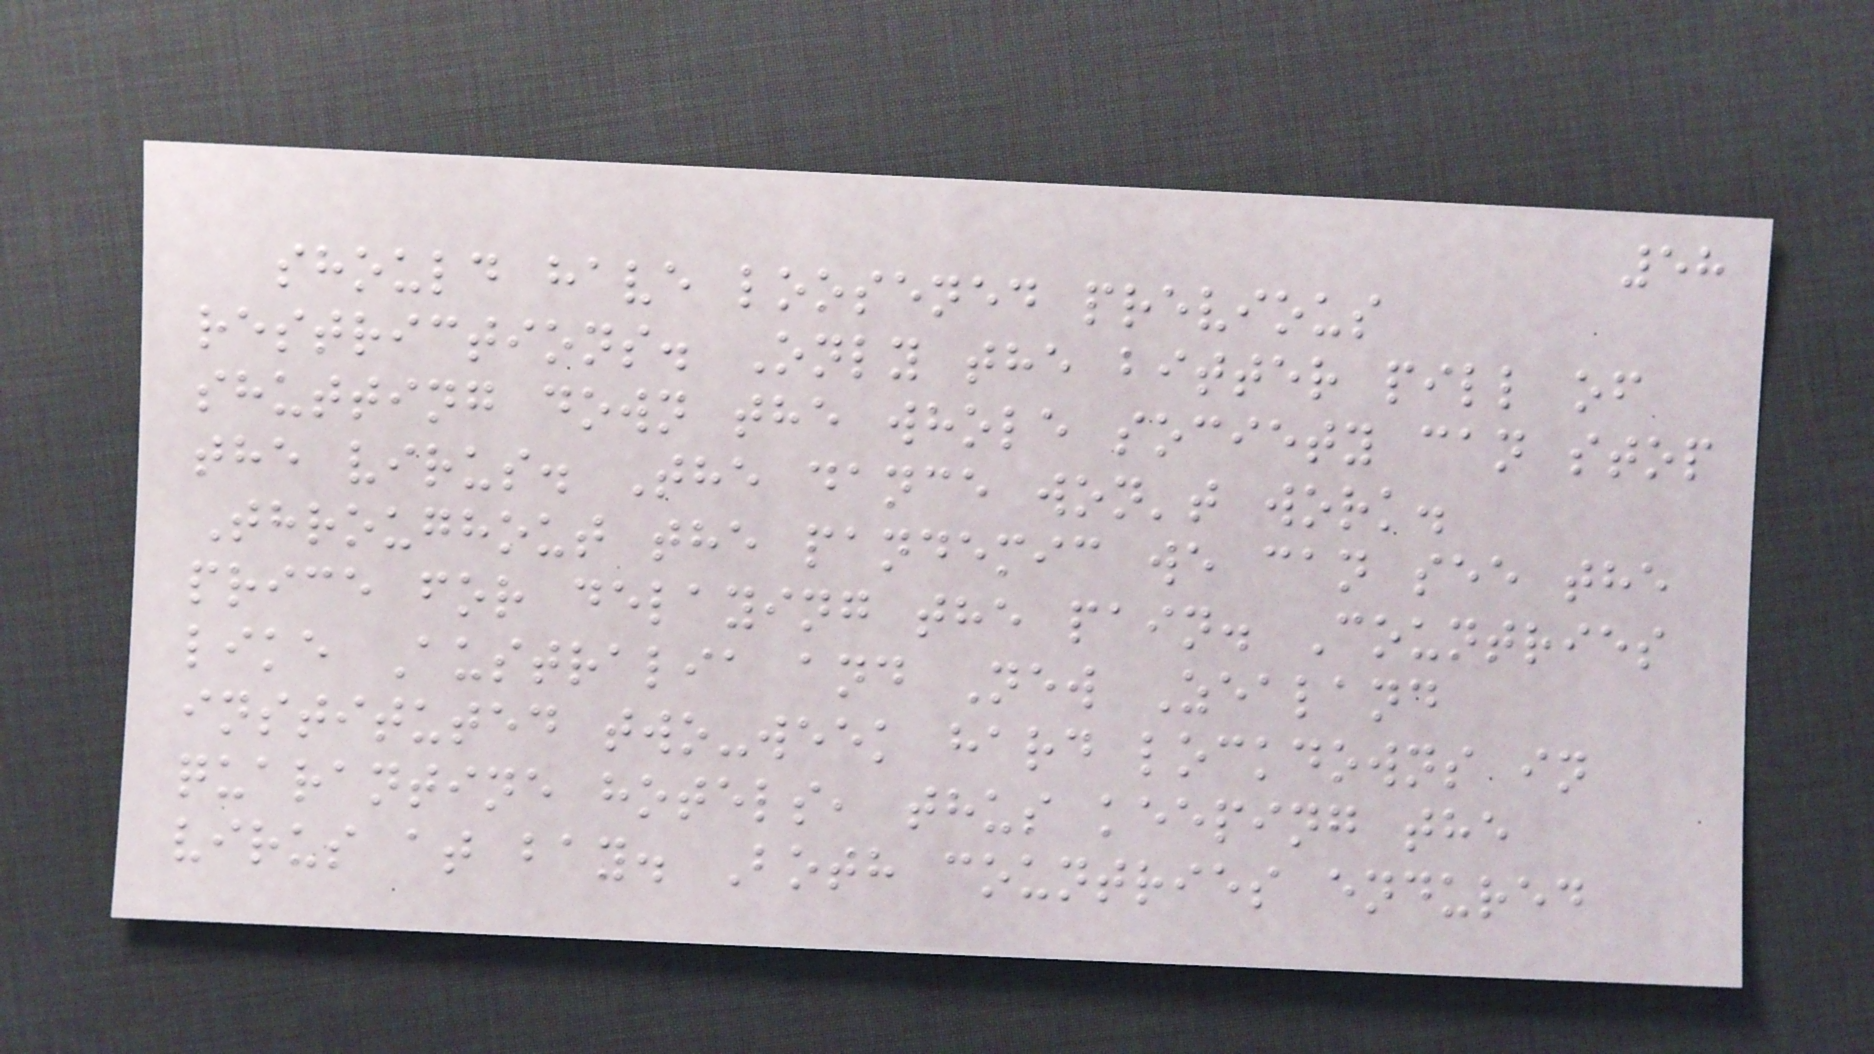58
should have loosened previous
restrictions. Only the bitter pill of
shutting down the whole society can stop
the virus. The dance won't work.
Throughout the pandemic we can see the
price for delaying the pain. Countries
like Australia and New Zealand
instituted two-week hard lockdowns in
quarantine hotels, thus keeping the
virus at bay. Both countries endured
